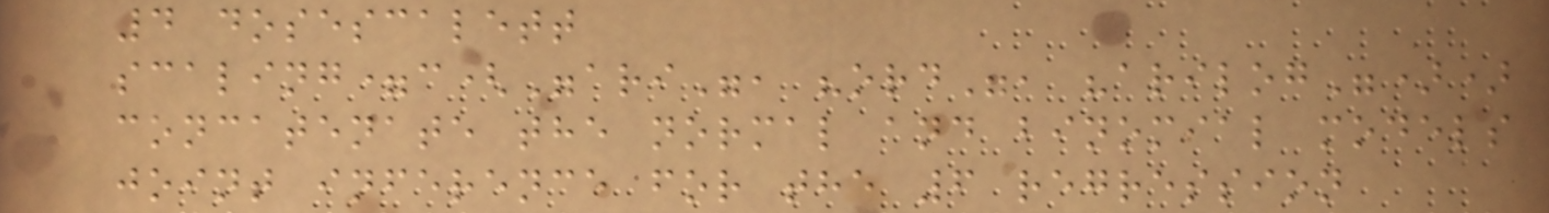4 dosescalett
scaling=c("ari", "ord", "arilog"))
concatenate the normal and binomial models
joint inference for the 6 regression
